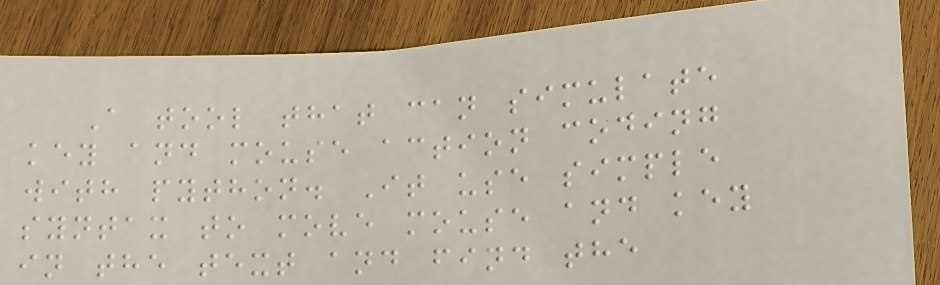A tool that can simulate
key and mouse action coding
with python. It use simple
syntax to move mouse and key
in the text and find the
